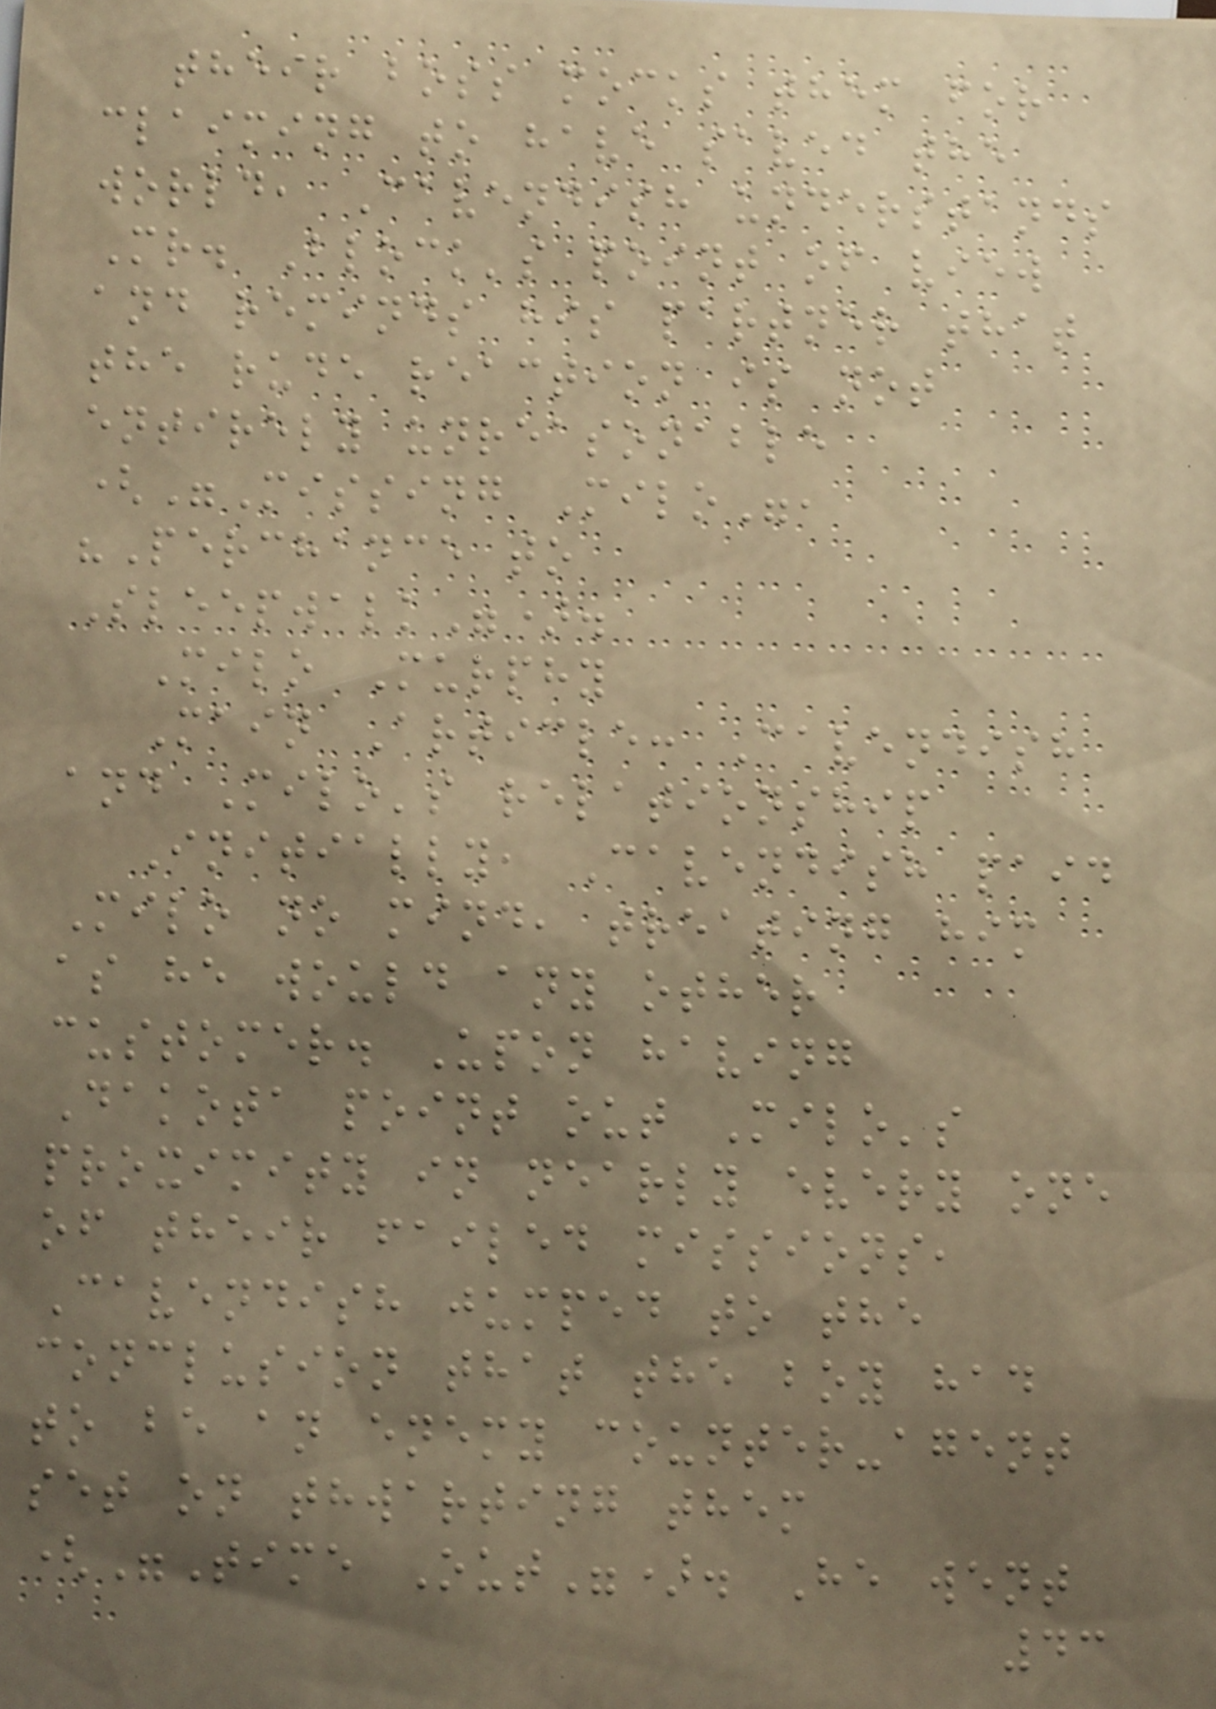their boss mocks them for
claiming to have saved the
world, Cavendish understands
Mr. Block's point of view
and reminds his partner that
the rude reaction is not
entirely unreasonable
("Missing Milo",
"Perchance to
Sleepwalk").
Milo Murphy
Main Article: Cavendish
and Milo's relationship
Initially, Cavendish paid
Milo no mind, treating him
as he would any other
customer. Upon having
Dakota point out Milo's
proximity in nearly every one
of their failed missions,
Cavendish jumped to the
conclusion that the boy had
to be an enemy counter-agent
set on thwarting them
("Time Out"). He went
43
